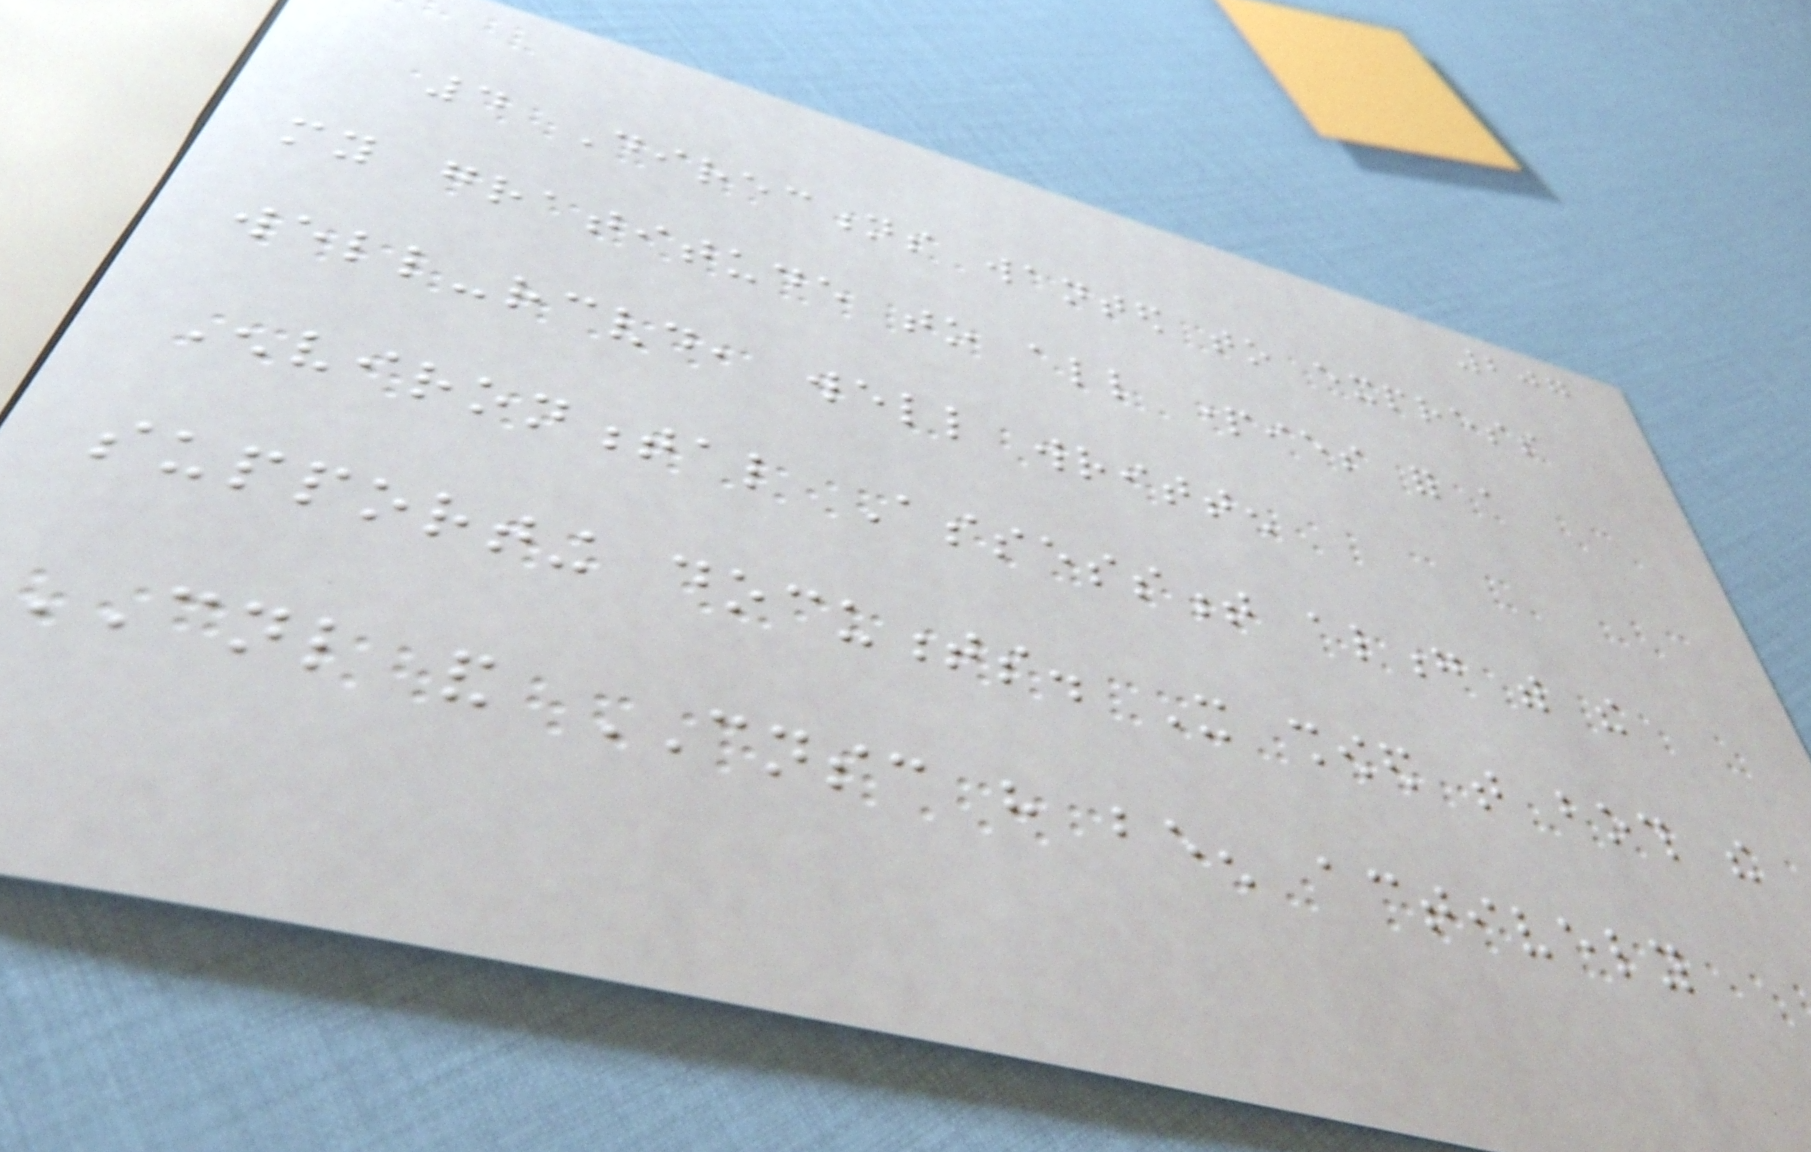207
4 Directions wanted to express
my gratitude to all parties for a
well-received, well written
Environmental Assessment along with the
supporting documents. It showed that both the
CNL and CNSC have been actively
